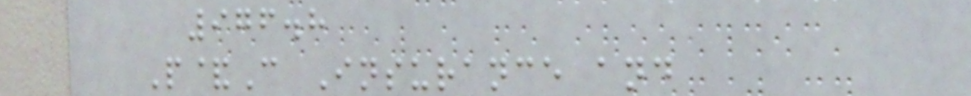976.8
P&C Insurance and
